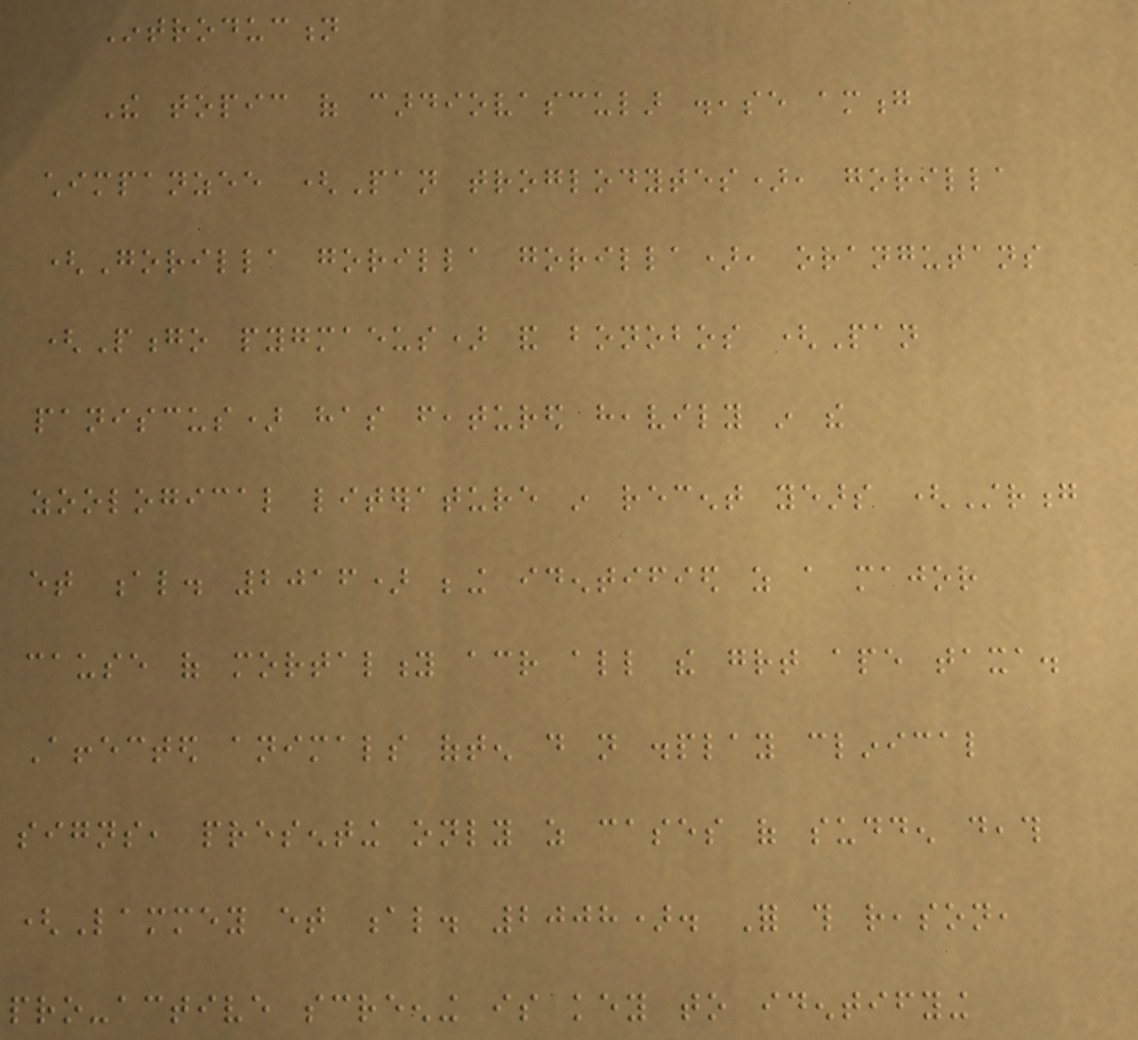Introduction
The topic of cardiovascular disease among
chimpanzee (Pan troglodytes), gorilla
(Gorilla gorilla gorilla), orangutans
(Pongo pygmaeus) and bonobos (Pan
paniscus) has featured heavily in the
zoological literature in recent years (Strong
et al. 2016) being identified as a major
cause of mortality across all the great ape taxa.
Affected animals often do not display clinical
signs, presenting only as cases of sudden death
(Lammey et al. 2008). For this reason,
pro-active screening is key to identifying
